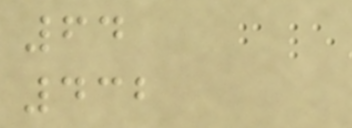64
432
